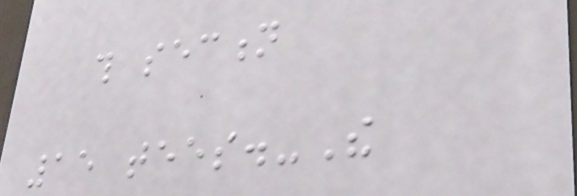this section
15 tees.-The
